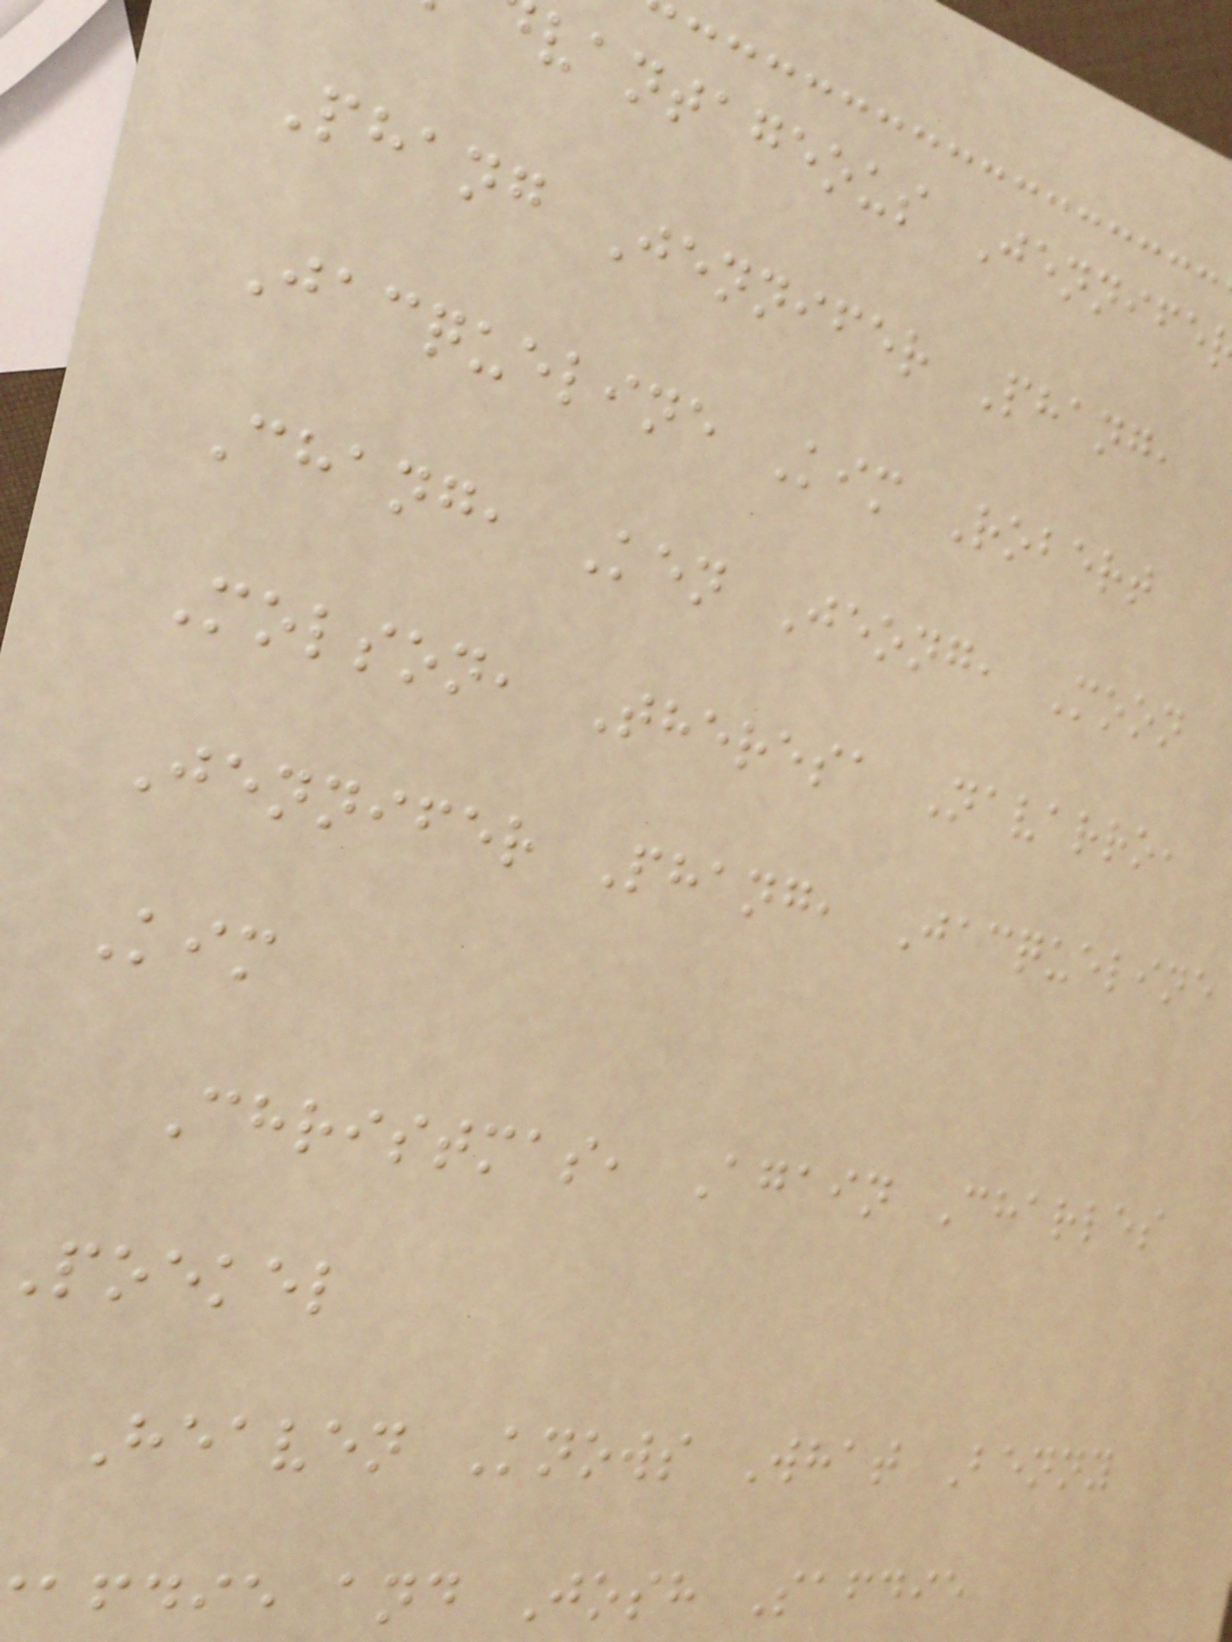vantageous Jennife
Phang Jennifer Phang,
Jacqueline Kim Robert
Chang, Ken Jeong, Moon
Molson, Theresa Navarro,
Jennifer Phang, Jacqueline
Kim
Christmas, Again Charles
poekel
Heaven Knows What Benny
afdie and Josh Safdie
